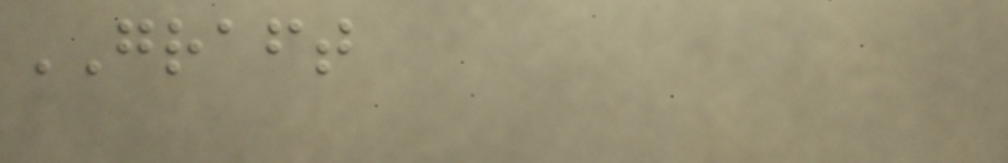GRAFT
